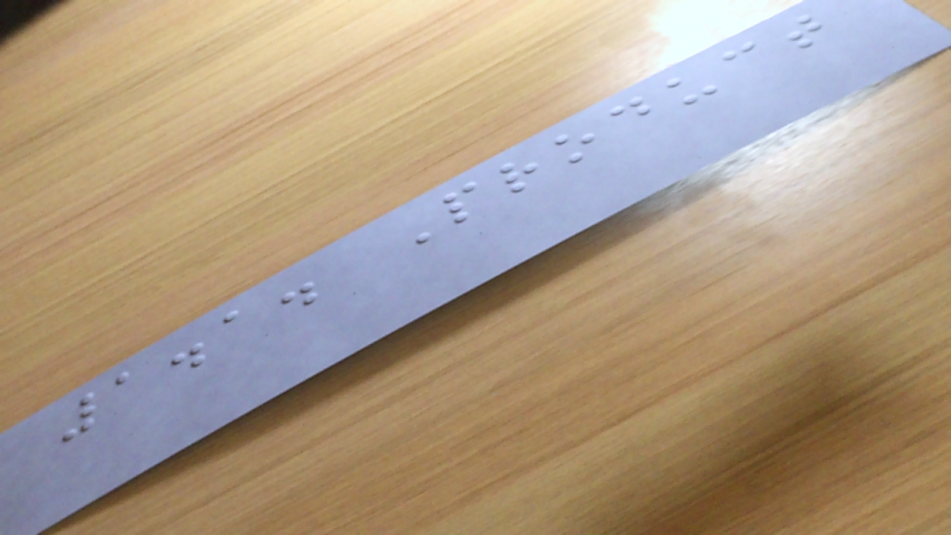1.1. Product
